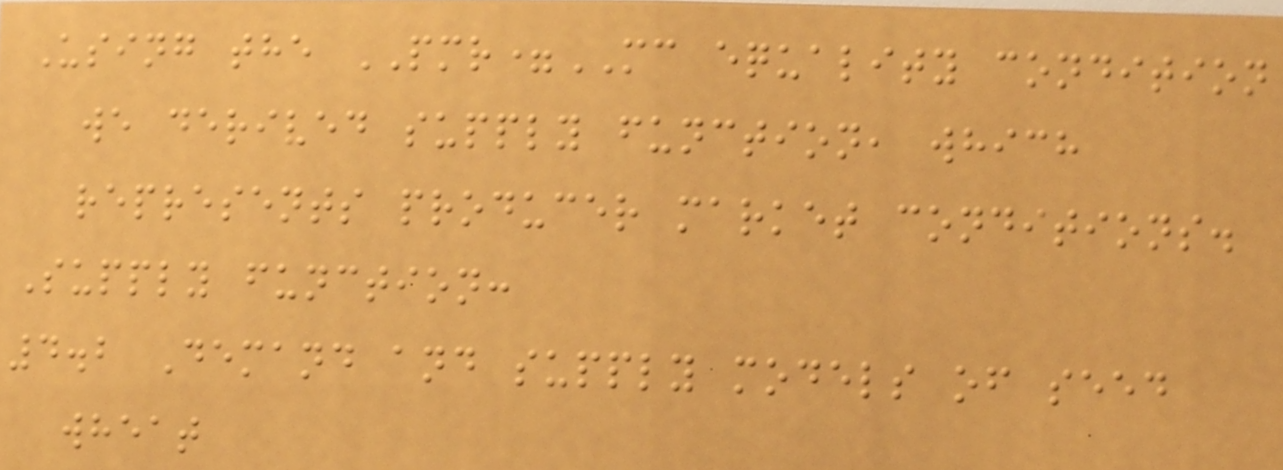Using the PMR=MC equality condition
we derived supply function, which
represents producer market conditions.
Supply function:
4.2 Demand and supply models of seed
wheat
